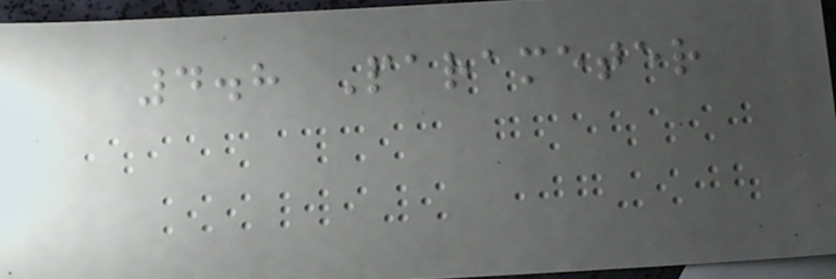4.8 Parameter
